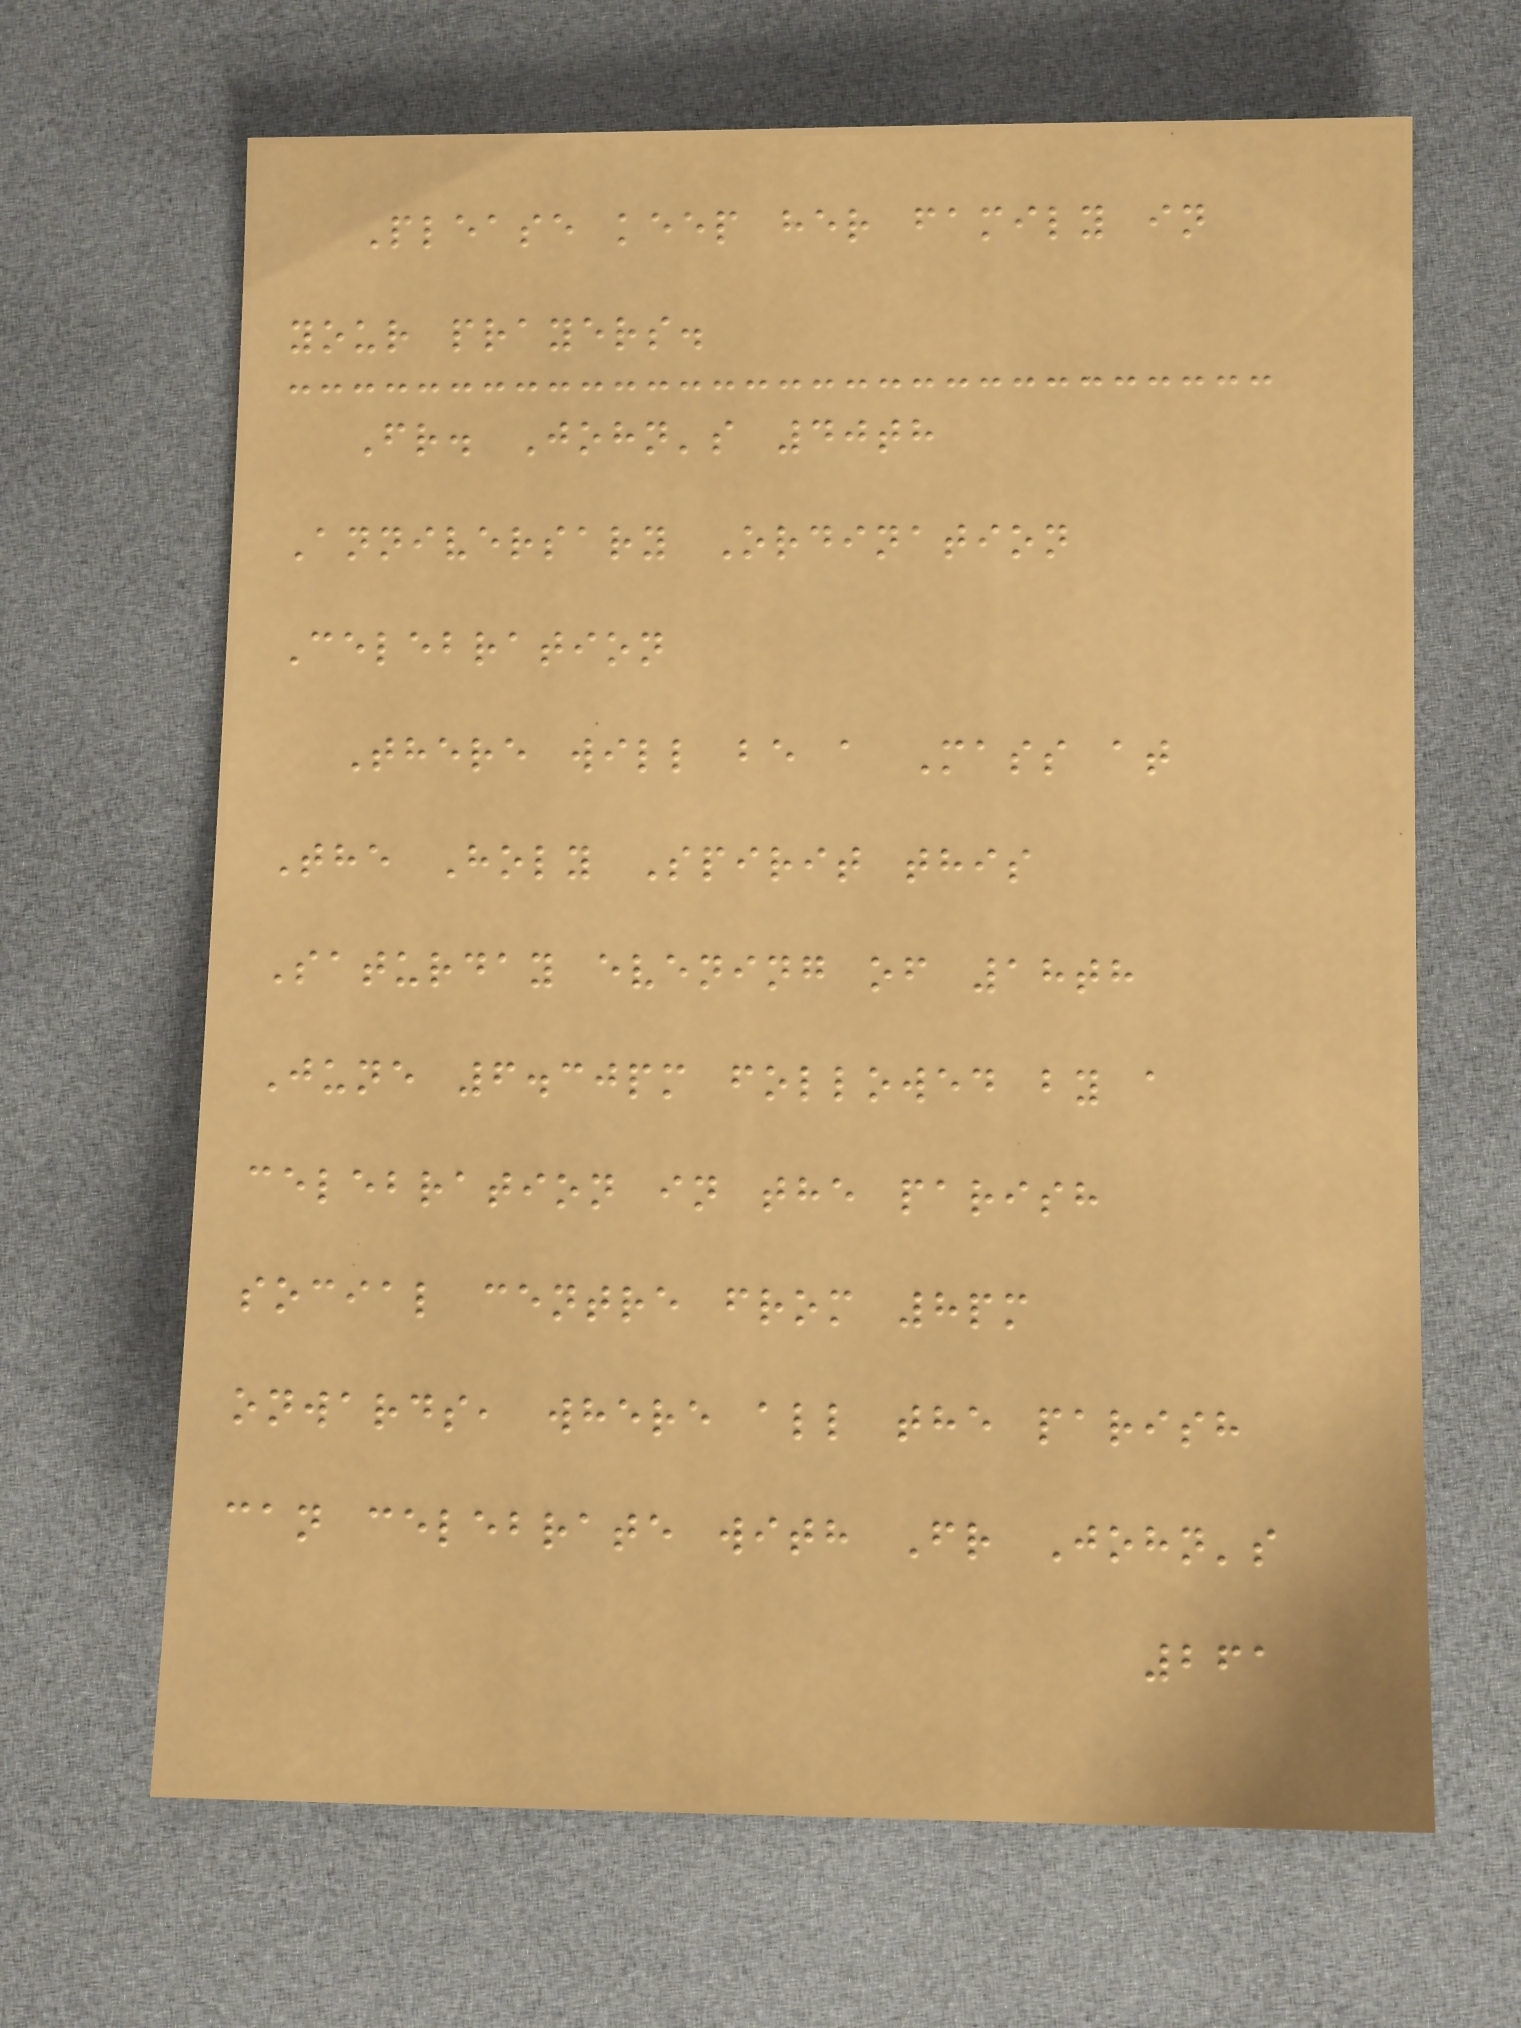Please keep her family in
your prayers.
Fr. John's 40th
Anniversary Ordination
Celebration
There will be a Mass at
The Holy Spirit this
Saturday evening of 18th
June 6.30pm followed by a
celebration in the parish
social centre from 8pm
onwards, where all the parish
can celebrate with Fr John's
261
